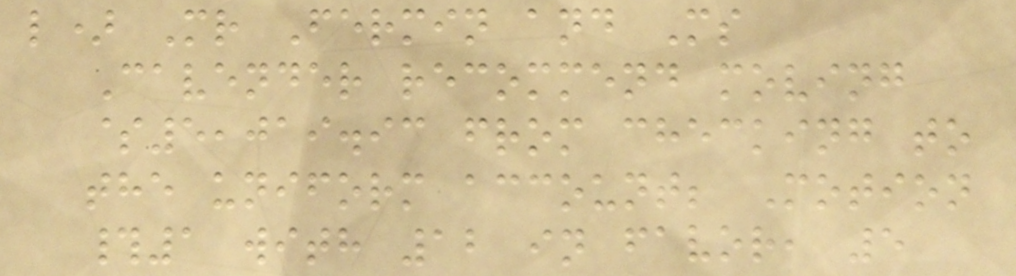l) Mr Fermin and Ms
Cavender recommend moving
$5,019.93 from checking to
the uniform account; Motion
#1 with 12 in favor, 5
